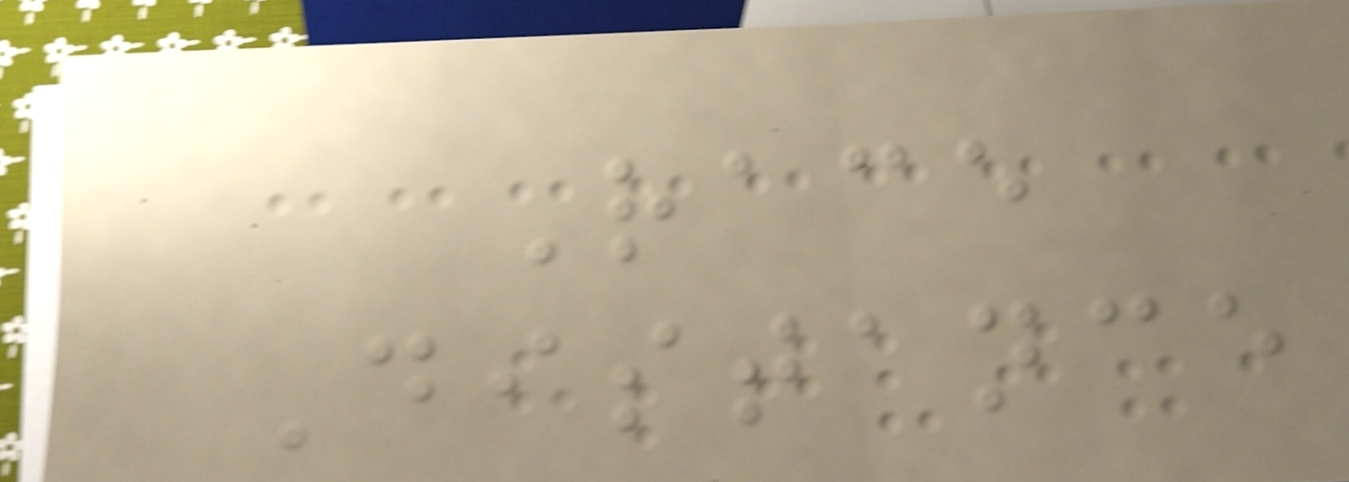Race
Distance
